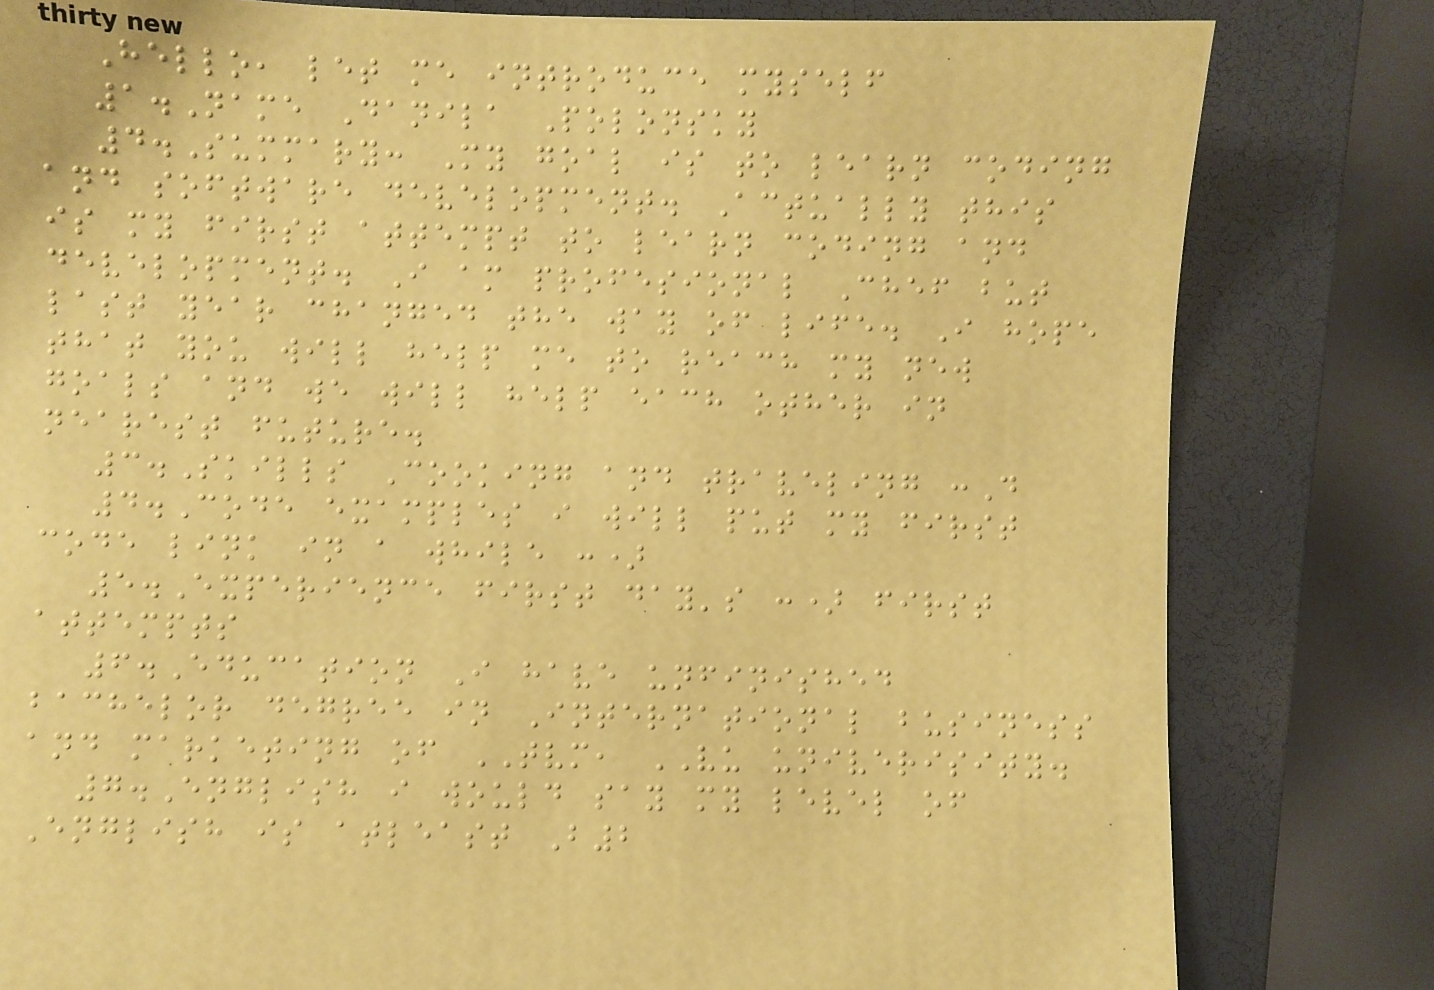Hello, let me introduce myself
1.Name Danila Polonsky
4.Summary: My goal is to learn coding
and software development. Actually this
is my first attempt to learn coding and
development. I am profesional Chef but
last year changed the way of life. I hope
that you will help me to reach my new
goals and we will help each other in
nearest future.
3.Skills Cooking and traveling :D
4.Code examples i will put my first
code link in a while :)
5.Experience first day's :) first
attempts
6.Education I have unfinished
bachelor degree in International business
and marketing of TVM, VU univerisity.
7.English i would say my level of
English is atleast B2
